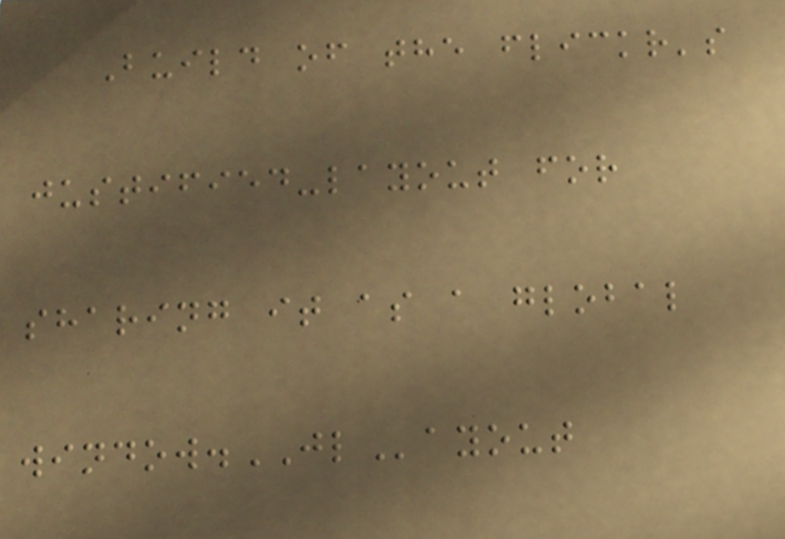Build of the flickr's
justified-layout for
sharing it as a global
window.JLayout
